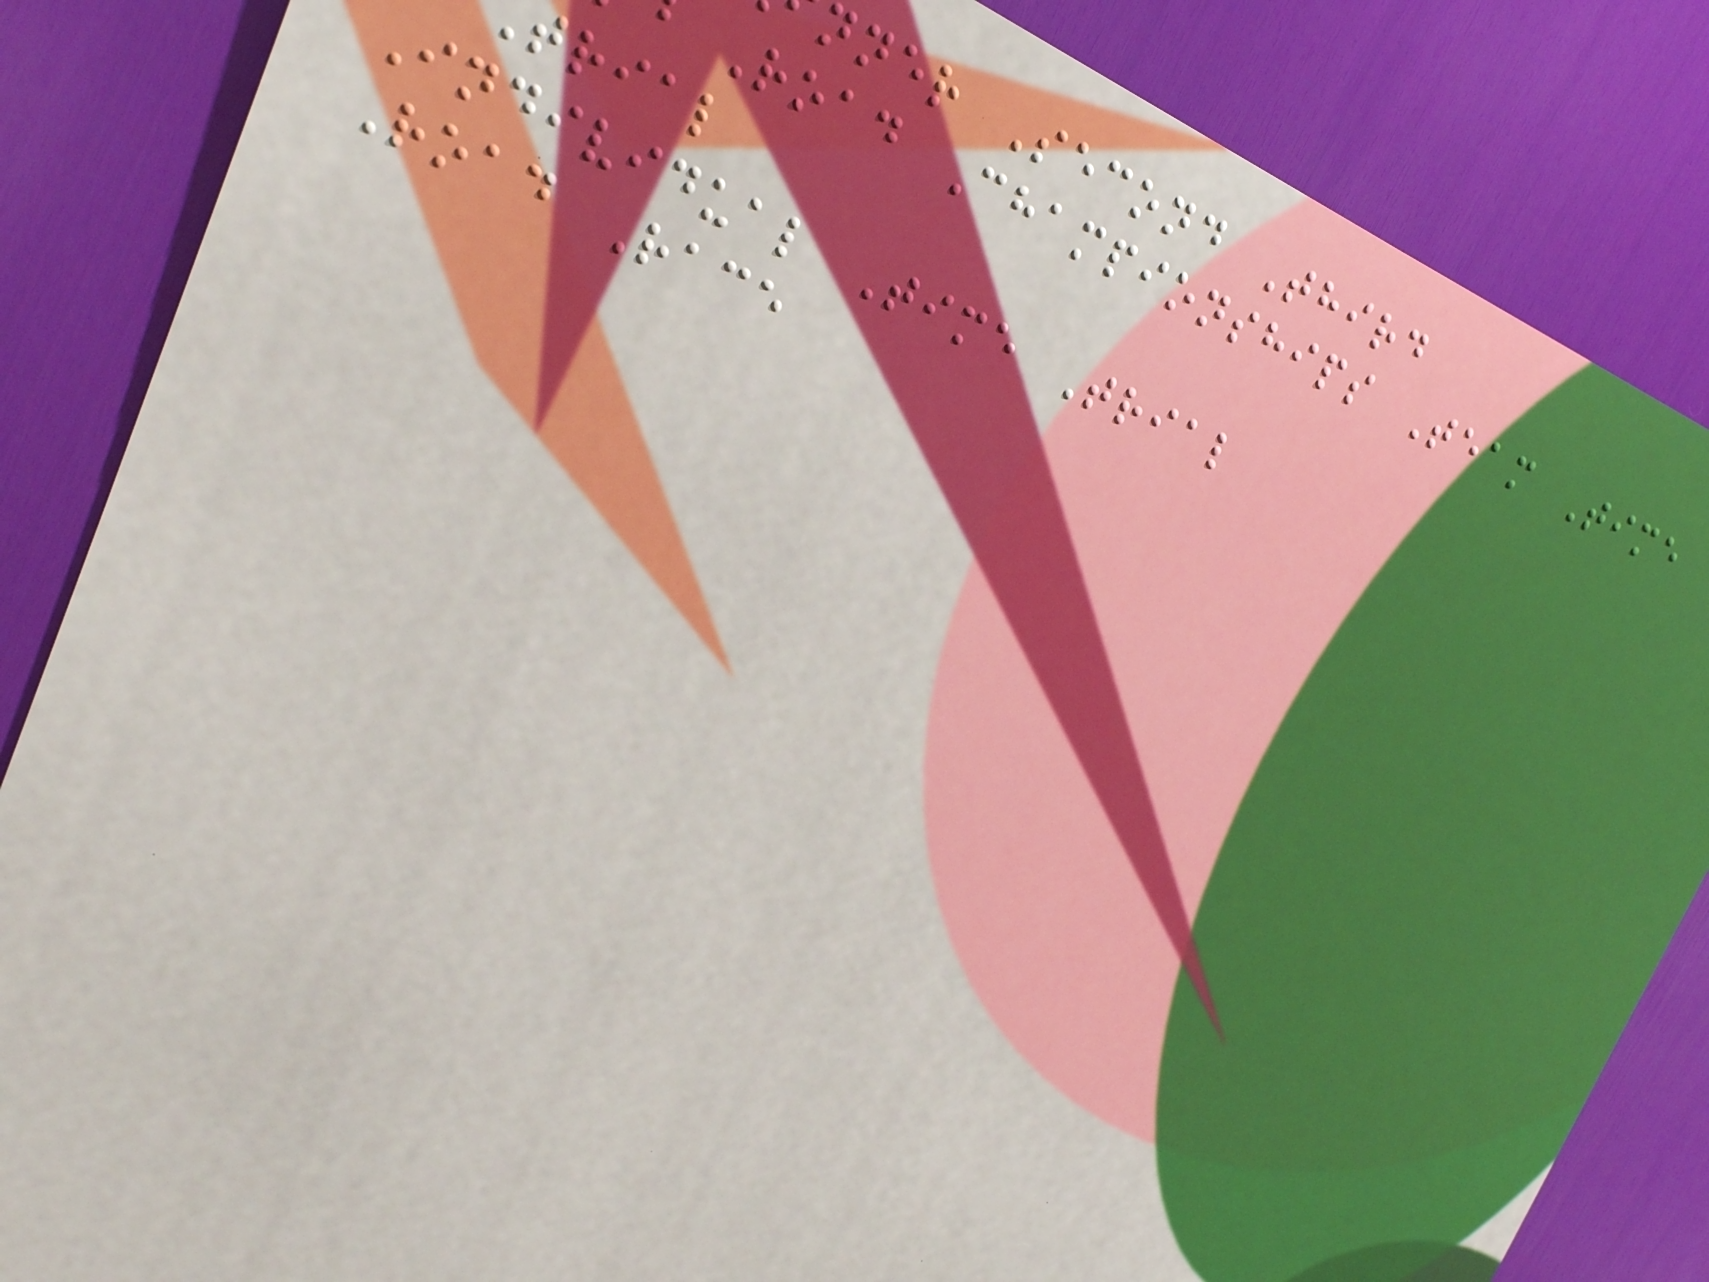nner Second Third
Road Championships Team Time
trial
Individual Time Trial
Road Race
